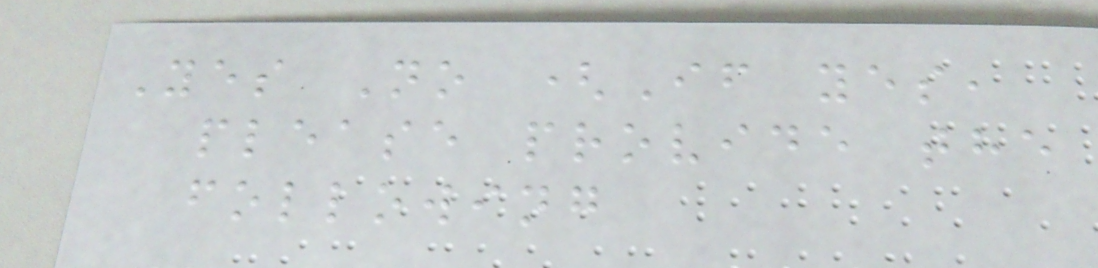Yes No (If yes,
please provide the
following
